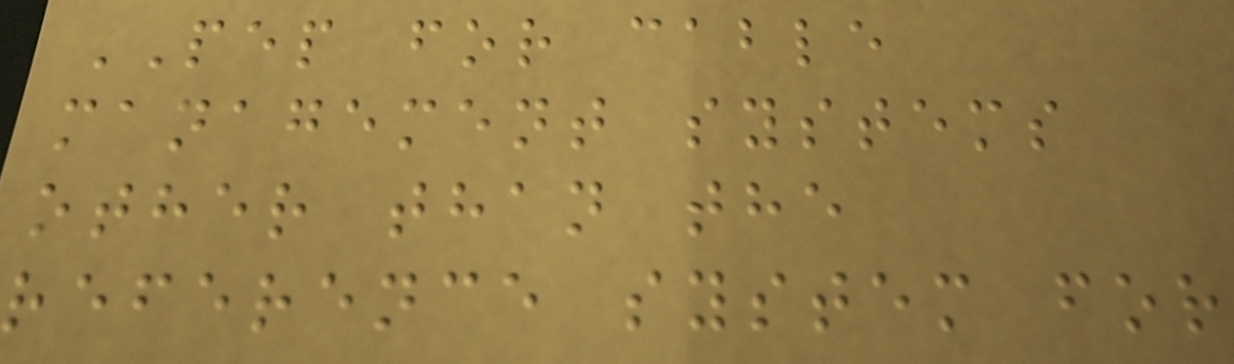PEP for cable
management systems
other than the
reference system for
